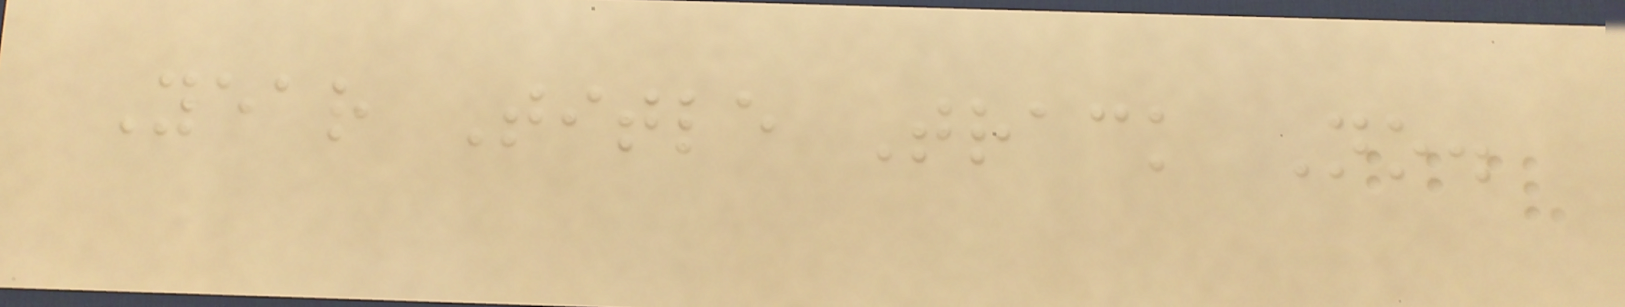Year Title Track No.
